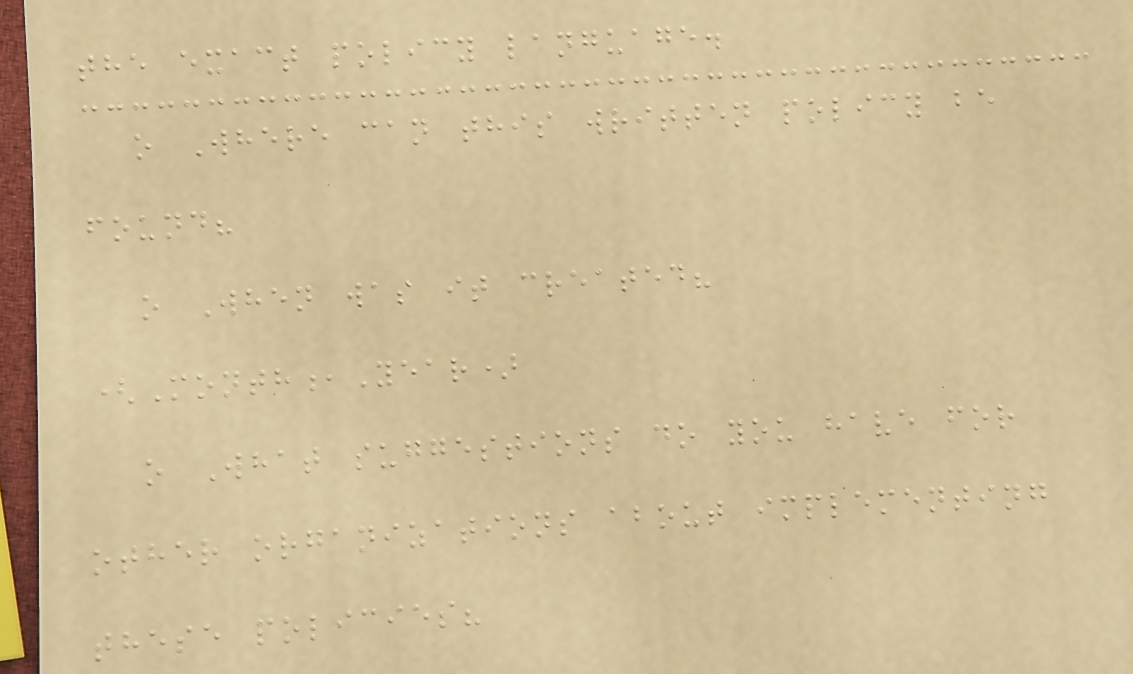the exact policy language.
o Where can this written policy be
found?
o When was it created?
(Month,Year)
o What suggestions do you have for
other organizations about implementing
these policies?
